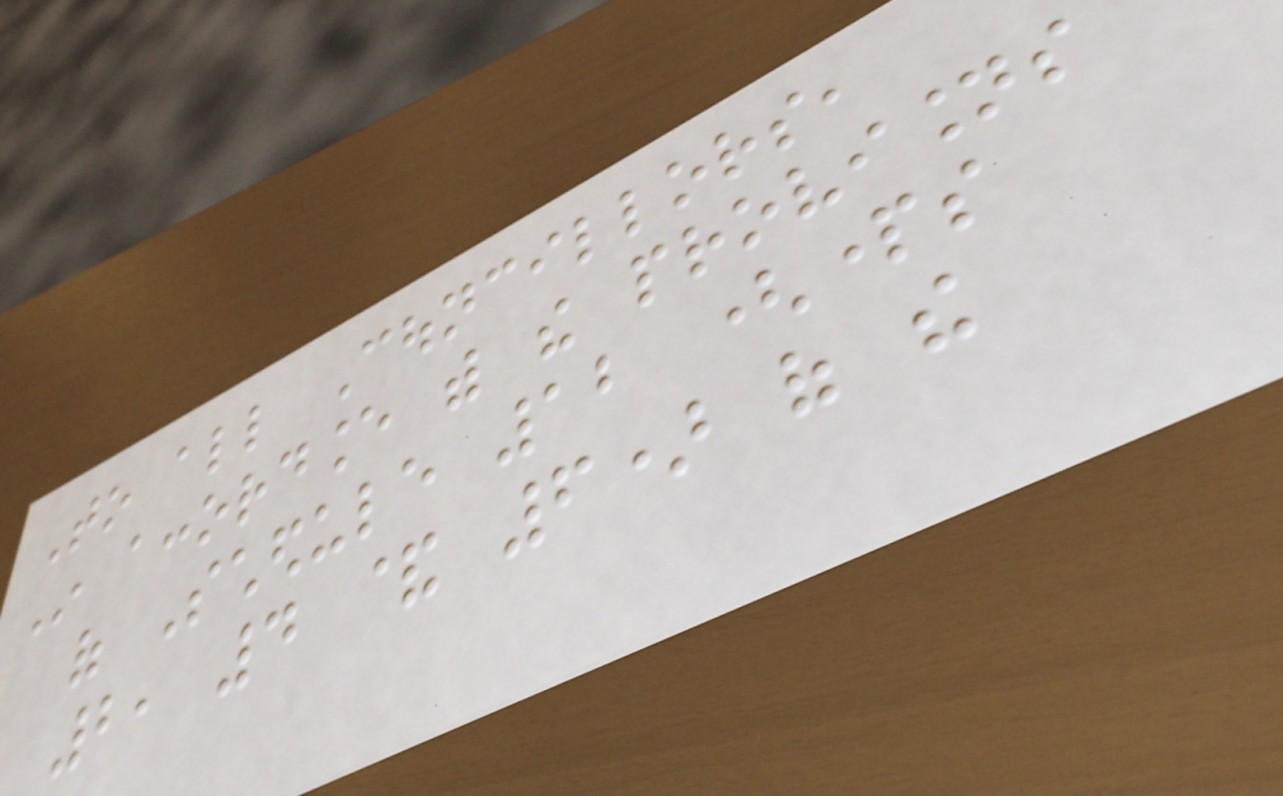To all Councillors,
In accordance with the provisions
of Schedule 12 (parts
2, 4 & 6) of the
